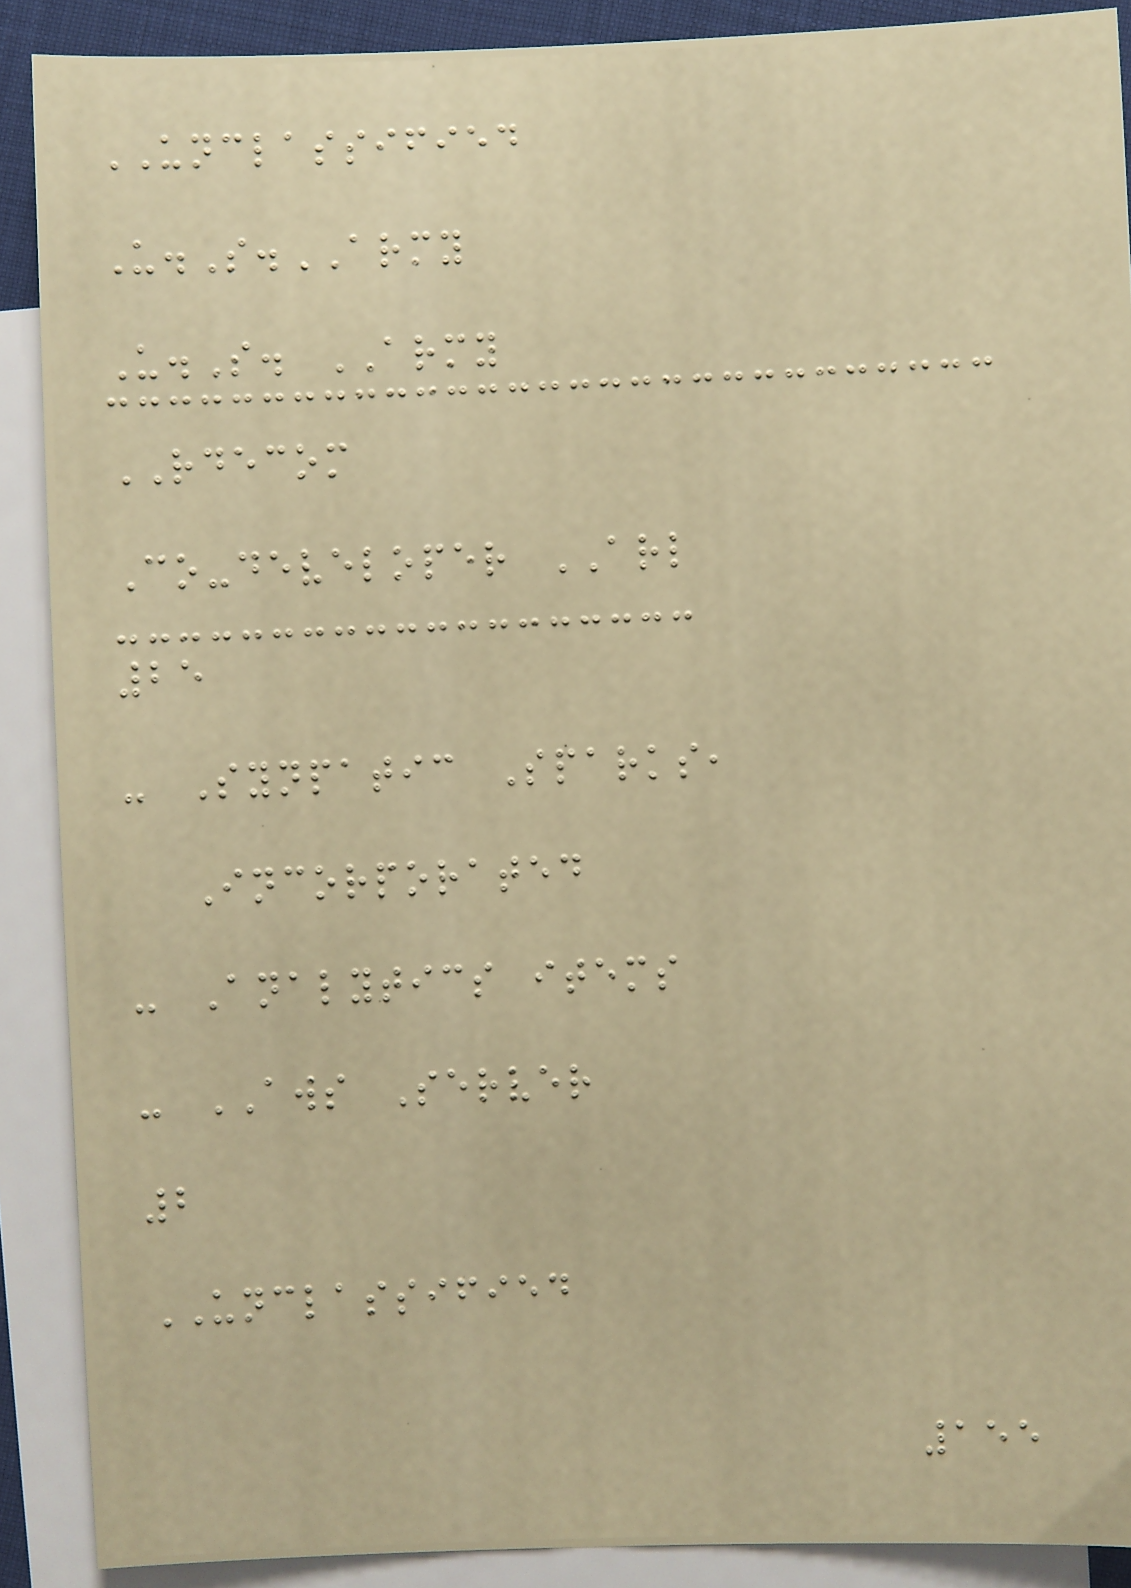UNCLASSIFIED
U.S.ARMY
U.S. ARMY
RDECOM
Co-developer ARL
25
- Synpatic Sparks,
Incorporated
- Analytics items
- AWS Server
2
UNCLASSIFIED
155
